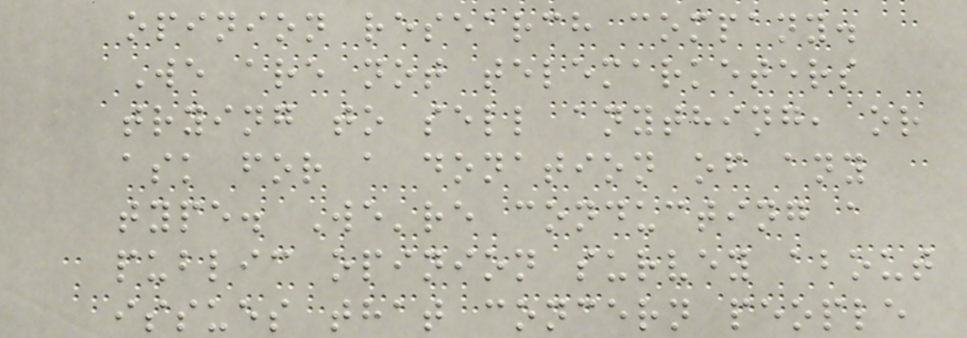opinion research company.
We are not telemarketers
trying to sell anything, or
ask for a donation of any
type. We're conducting a
public opinion survey about
issues that concern people
